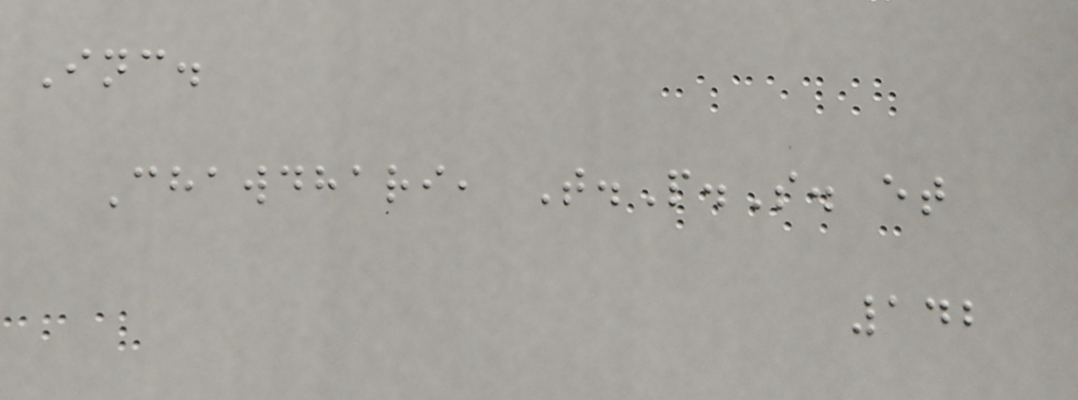Inc.
Chawdhari, T.P.S. et
142
